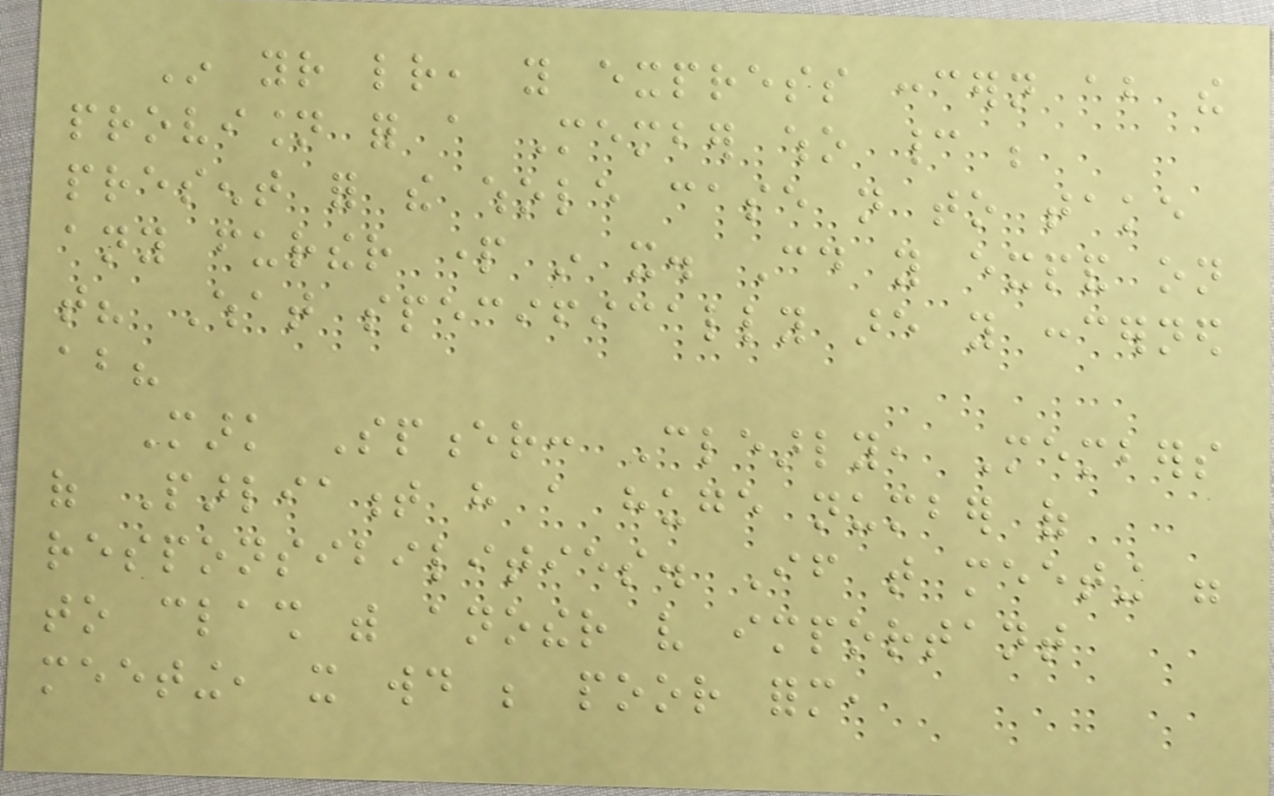In your letter, you express concern about the
provision for a Member who cannot be
present for the whole case not to take
any further part in it. Could you expand on
that? What specifically are you concerned
about?
Mark Spencer: Clearly, Members
of Parliament have a huge number of
responsibilities. If that meeting were
to clash with another very important
meeting, it would be poor form,
